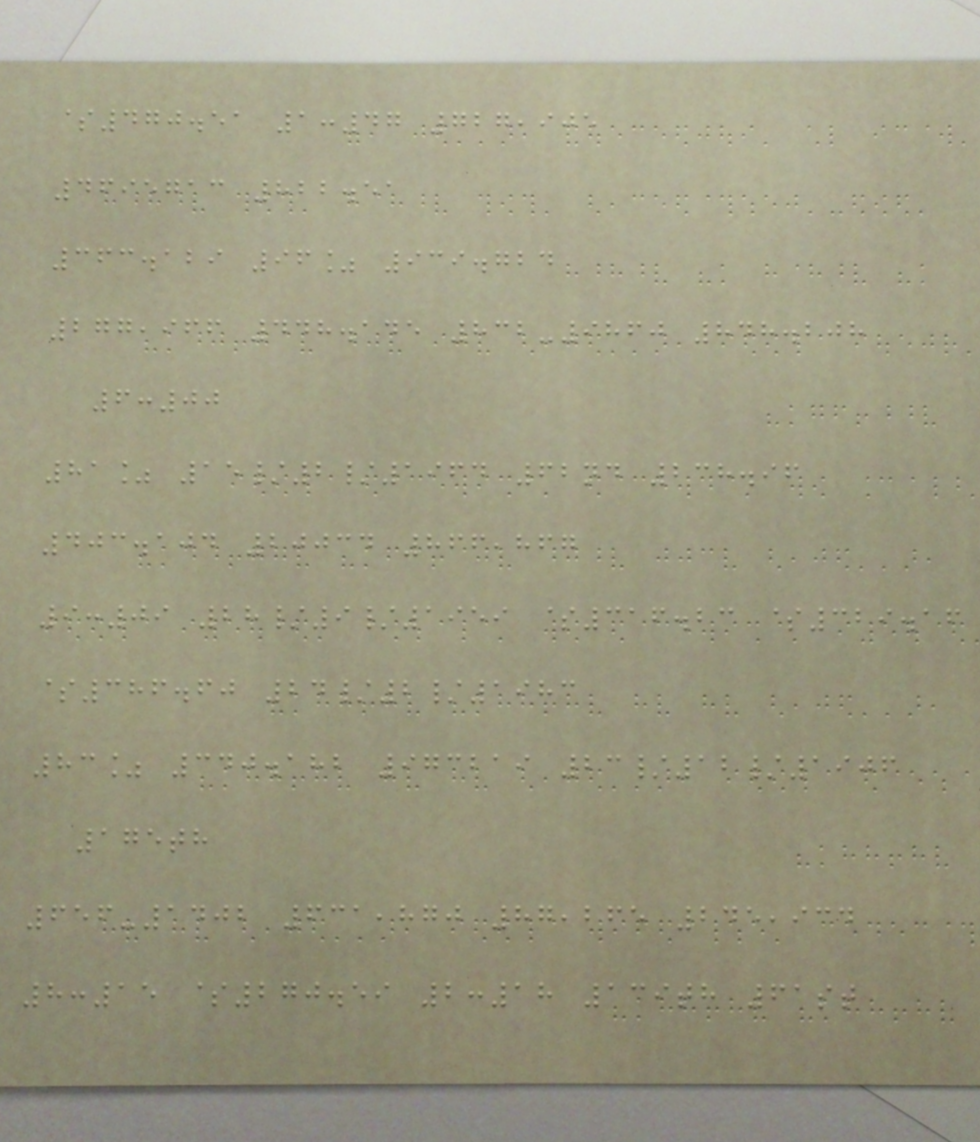$470.51 1:47 727,905
4695713 822.51
363.129 96% 939.724
277,966 448.145 832-9860 848.208
6:00
81% 15/2/1964 62nd 238.96
403.104 20034 866,867
9:09 28/9/1959 $316.23 $329.16
$386.60 24/2/1983
83% 340.182 973219 23/12/1906
175th
656-1402 631,870 87,265 245,934
8:15 $270.59 2:18 139th 61st
